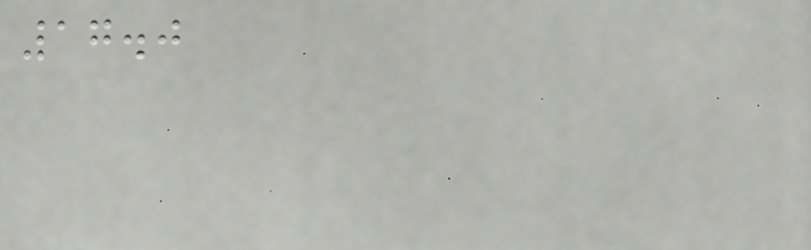17.0
